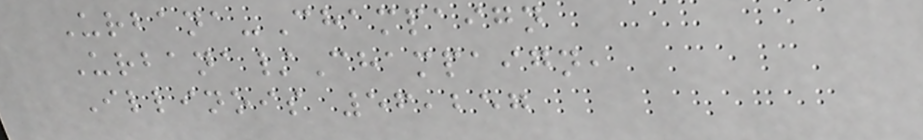Urbana-Champaign
Urbana/Champaign,
Illinois 56,257
